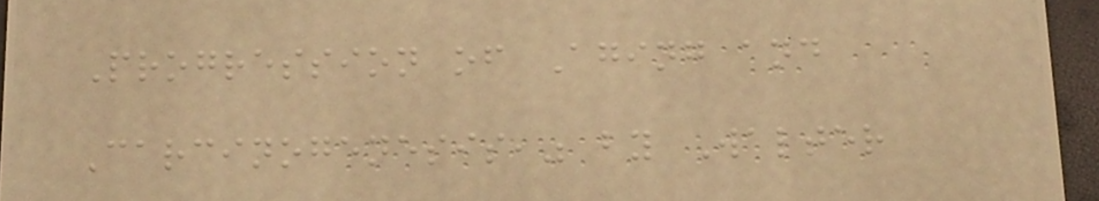Progression of Aging and
Carcinogenesis," by Walter
